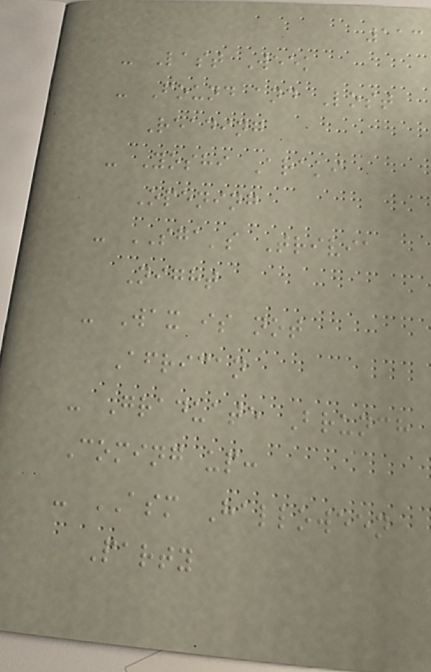113
- Last Week
- Found and Lost
Reading
- Yoshi Araki
Opening
- SGA's Trivia
Night
- Wax is not
African
- Graduate Brunch
Coming up:
- ASM Halloween
Party
